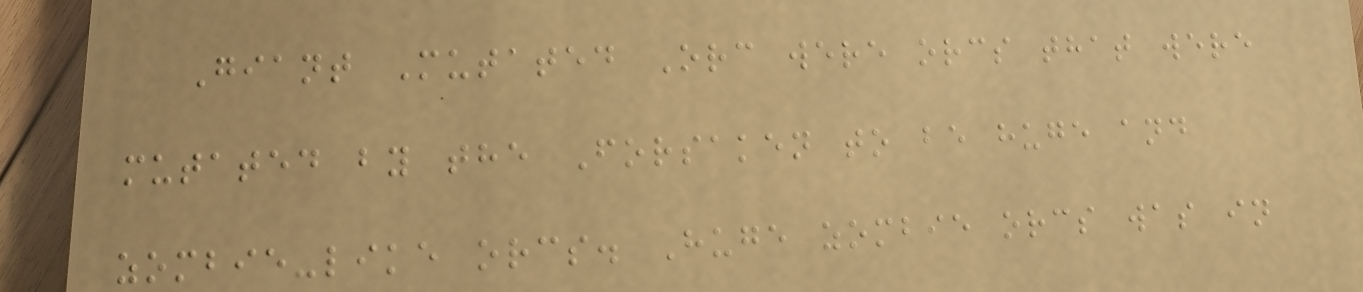Giant Mutated Orc were orcs that were
mutated by the Forsaken to be huge and
zombie-like orcs. Huge zombie orcs was in
